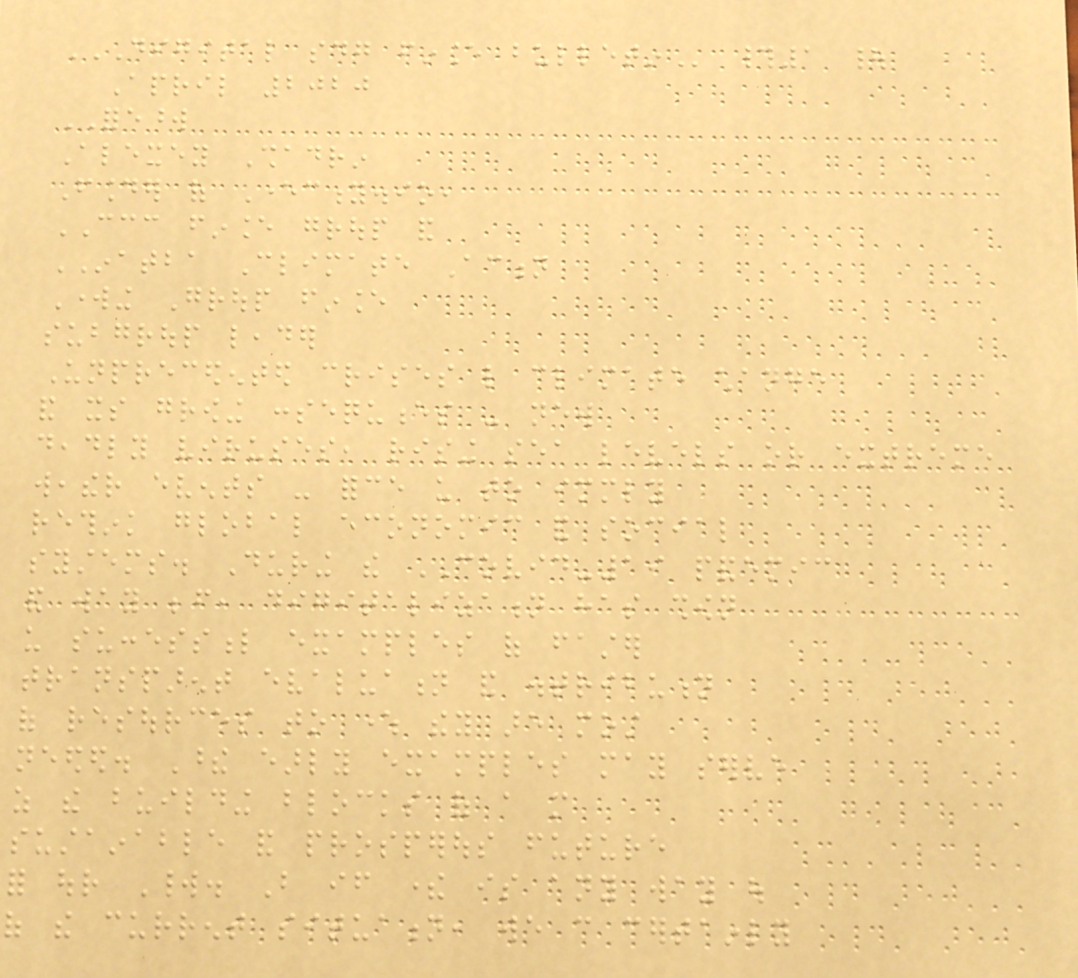DIGITAL SDG FINANCE BULLETIN #1 |
April 2020
FOREWORD
Alexey Shadrin
Founder of Evercity.io,
CCC finance group and
INATBA Climate Action
Working Group finance
subgroup leader
Unprecedented crises like climate change
and its growing consequences - new
deadly viruses, rising sea levels or extreme
weather events - force us to immediately
rethink global economic and social
systems. During the COVID-19 pandemic
and way before, digitalization has shown
us successful examples of faster
transparent evaluation and distribution
of resources to where they are most
needed. These early examples may serve
as the building blocks of a more
sustainable and prosperous future
for our World. But if there is any way out
of the current situation, we can certainly
